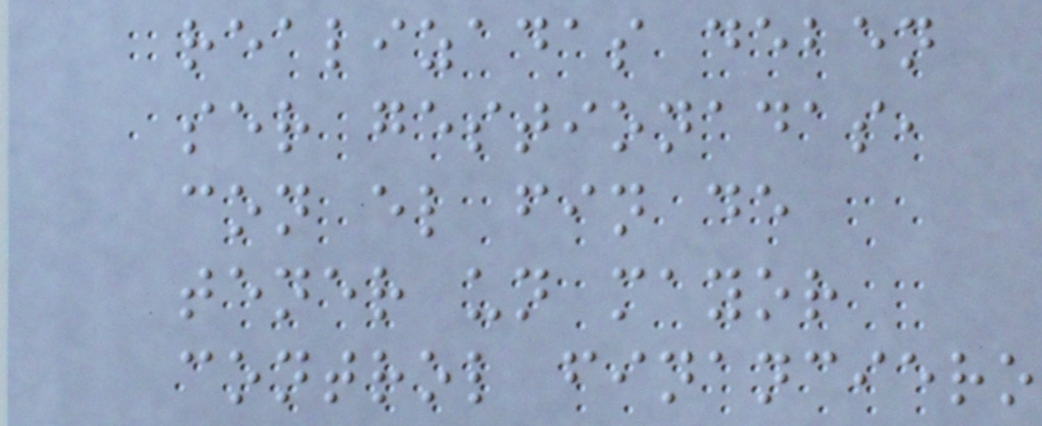realizadas deben
ser gestionadas,
con el fin de
tener un mayor
control financiero
